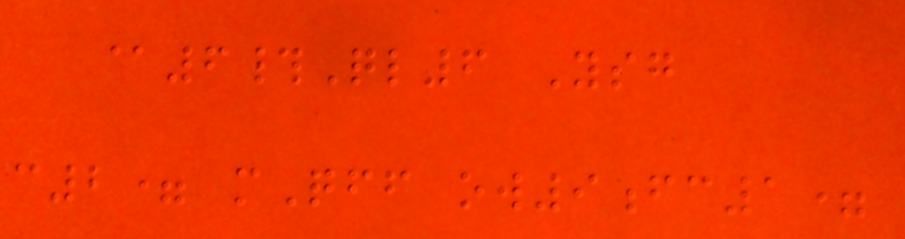@6#Ql6 Ysg
c2= mQff ow9fc1=
